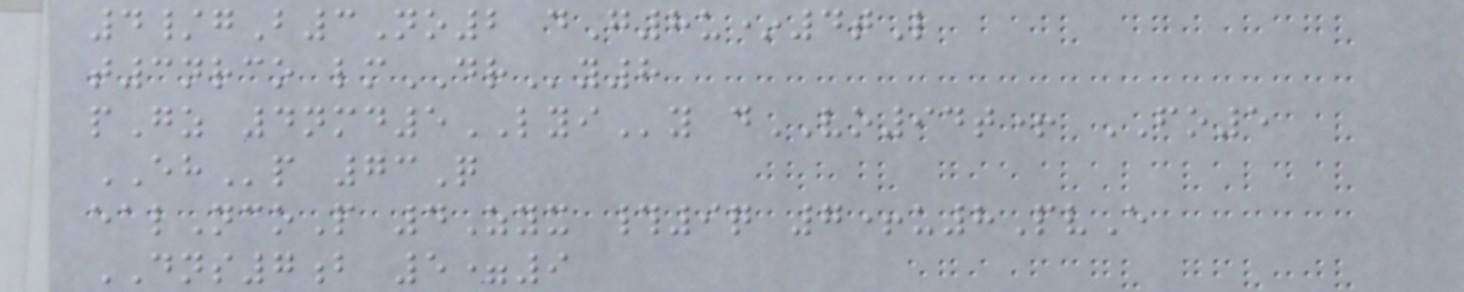4/gB3No2 dG8u*4tL
t3nrco lmDRy8
pGz 4nmd5LYIy dVO94t+ FO5
EHp 73Q
ealNcoP 4Zyx #9q 7+u8PvE
DNS7b 5=9
